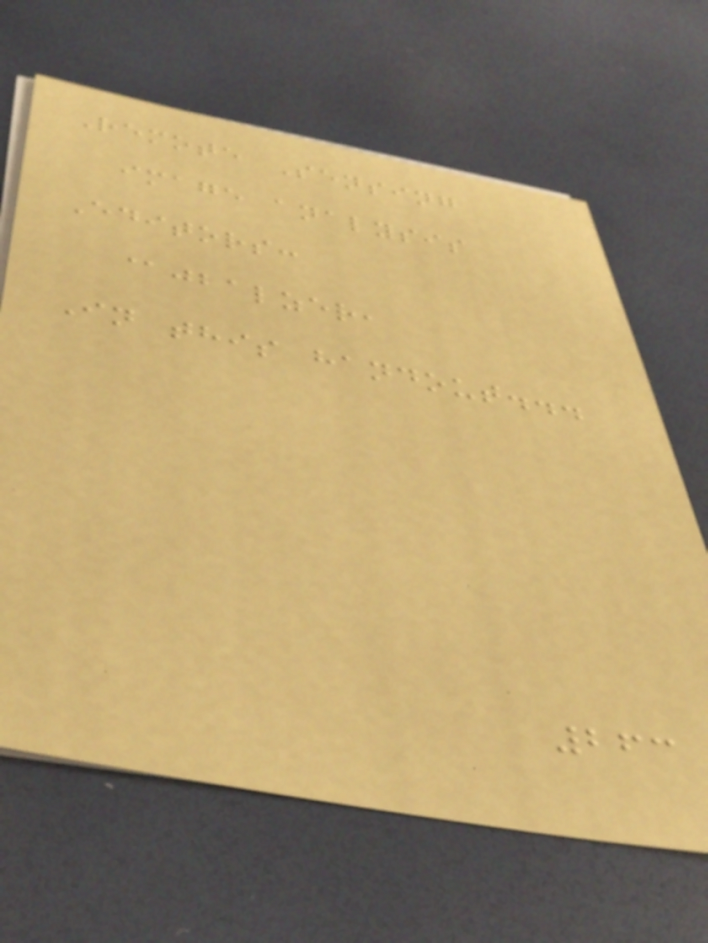Remote Sensing
image analysis
Editors:
@jbalzer,
In this handout...
263
